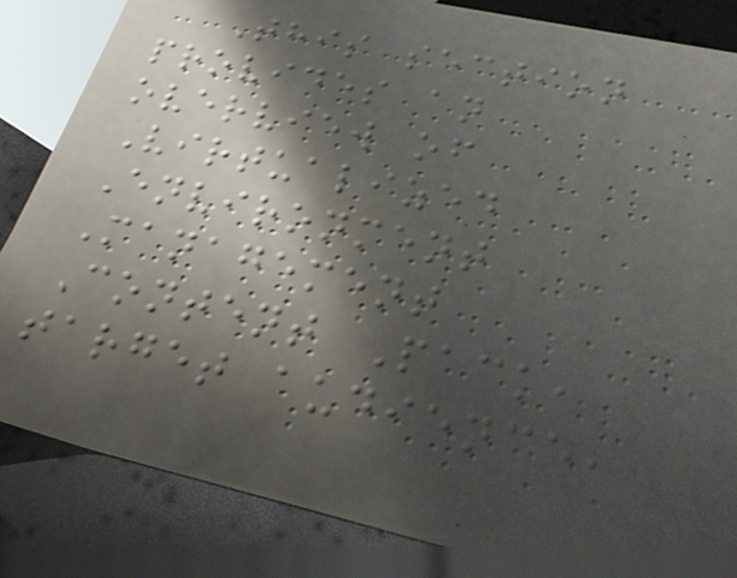This section
provides an
overview of
Virtualized
Environment
Management
Content Pack,
target audience,
